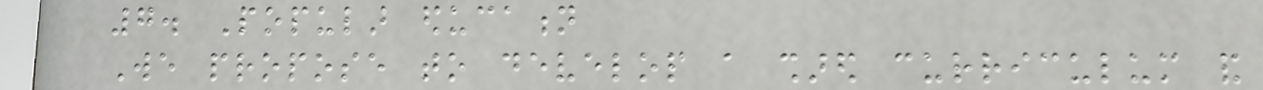7. Popular education
We propose to develop a shared curriculum and
